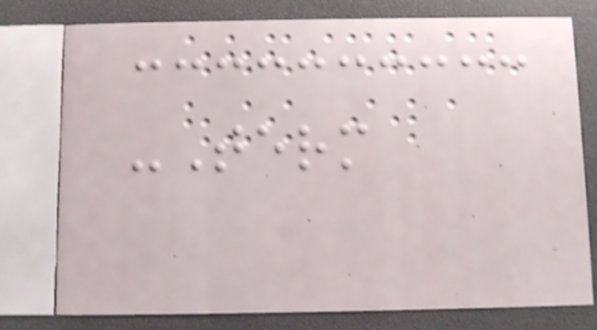-Term
